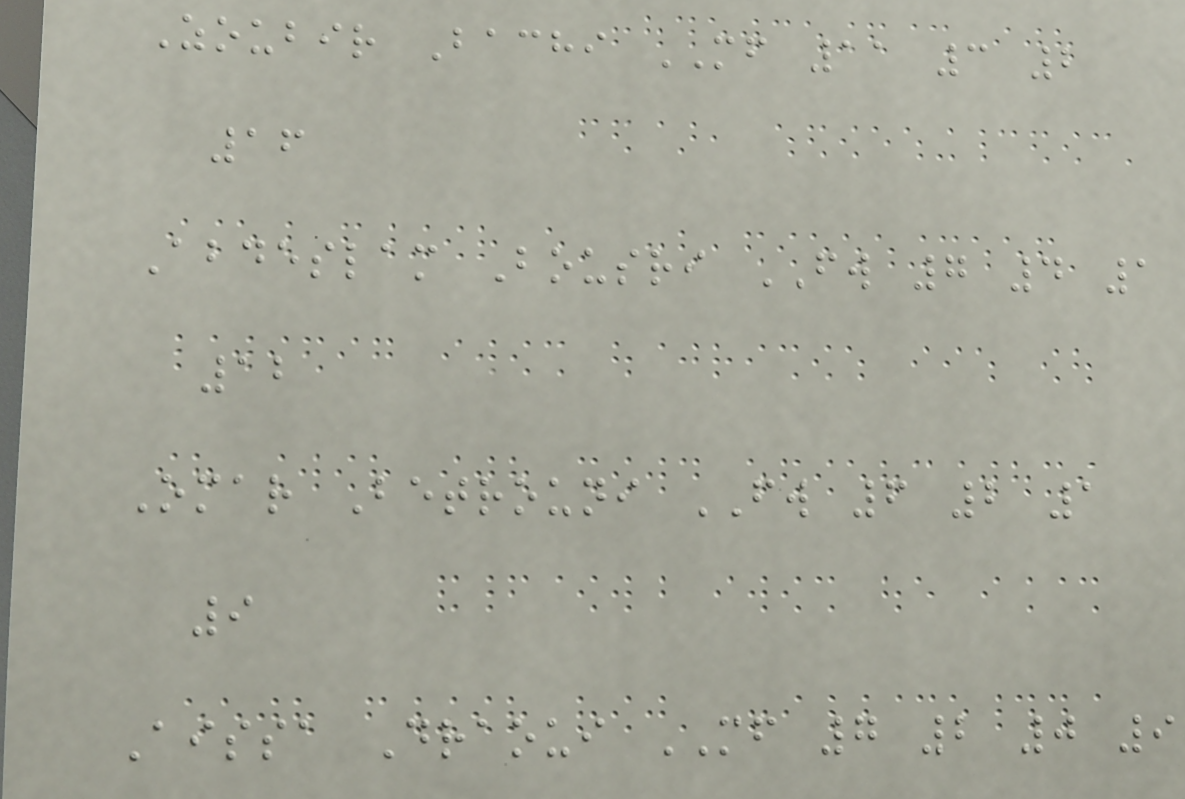Zoubir Bachi MF 11 3 2
16
Abdeslam Bousri FW 7 4 1
12
Omar Betrouni FW 6 2 1
9
Aissa Draoui MF 7 2 0 9
